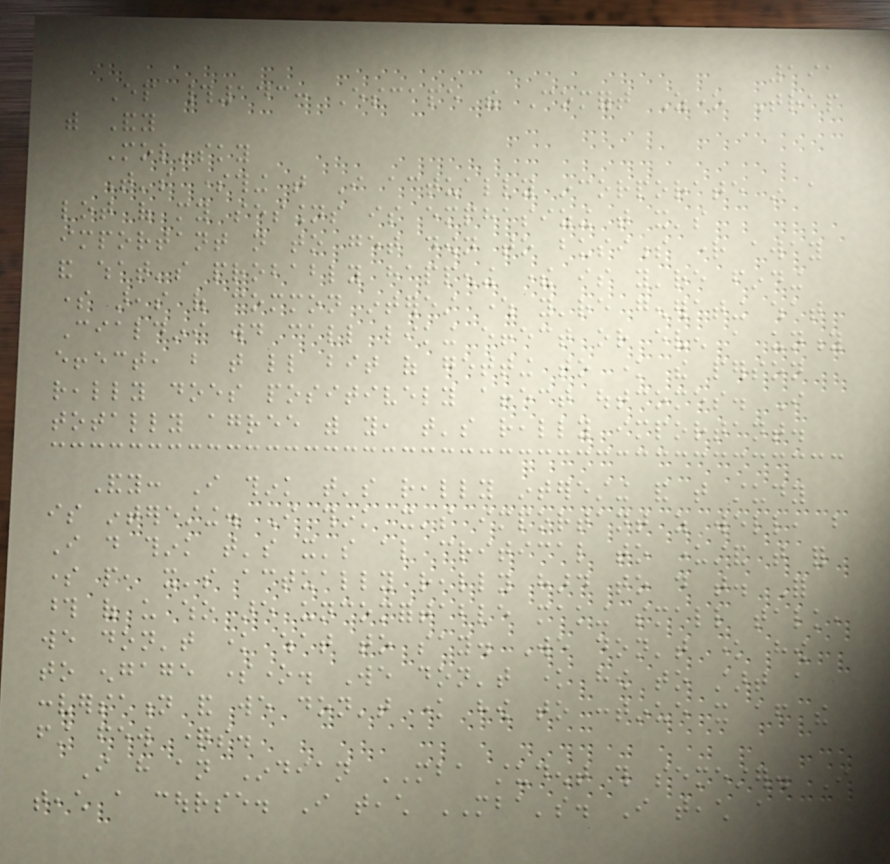191
Ep #143: Escape the Comfort Zone Trap
with Andy
Molinsky
That's something that I actually incorporate in a
lot of my sessions is emphasizing that it's
important not to get down to business right away
and what's probably happening there is you're finding
some areas of common interest where you're generating what
Cialdini would call liking effect or even a unity
effect, but that little bit of getting to know the person
really does positively affect outcomes. I
totally agree with you, that's really important.
Andy: I think that's really interesting and that study
is interesting. I think it's important as well, but
I do think that's it's also critical to understand that for
some people, it's actually really hard to do that. For
those of us who are uncomfortable making small talk,
we don't know what to say. We don't know how
to engage someone. We don't know how to start a
conversation and we don't know how to continue it after the
first few questions.
I have an Indian MBA student this semester. I
teach a course. I teach MBA's. I teach a
